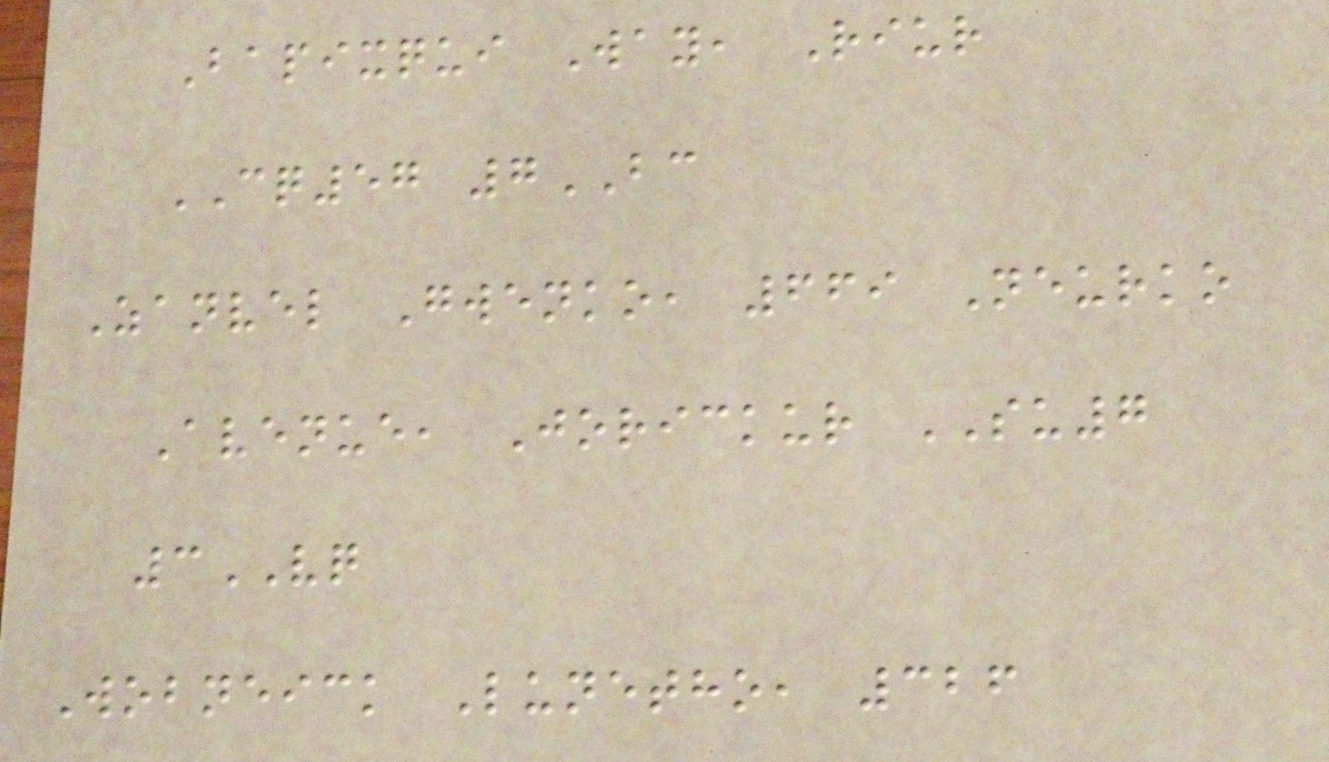Bapixqui Way, Riur
CQ57 7BC
Zanvel Gwenko, 669 Neurko
Avenue, Jorickur SU7
3VQ
Wobneick Lunetho, 326
